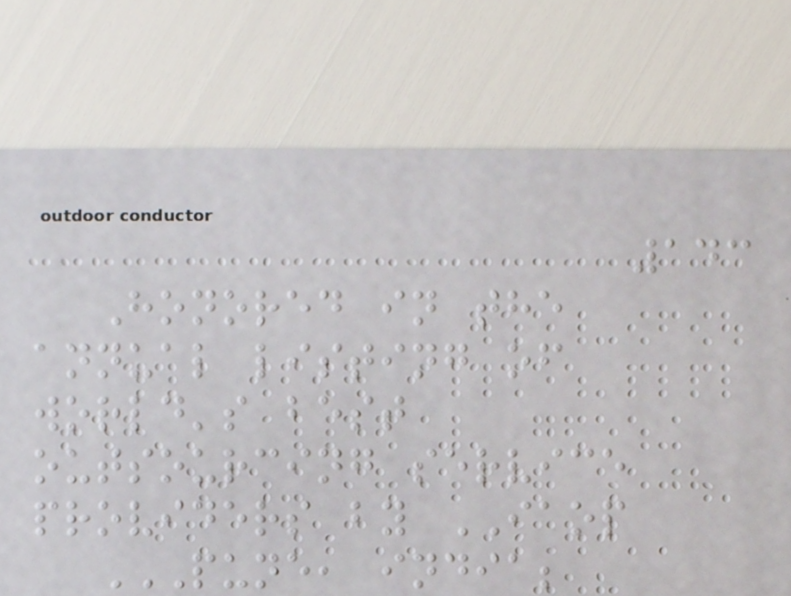143
Honored in the
annual listing of
world's best
outsourcing service
providers by IAOP
PUNE, INDIA;
